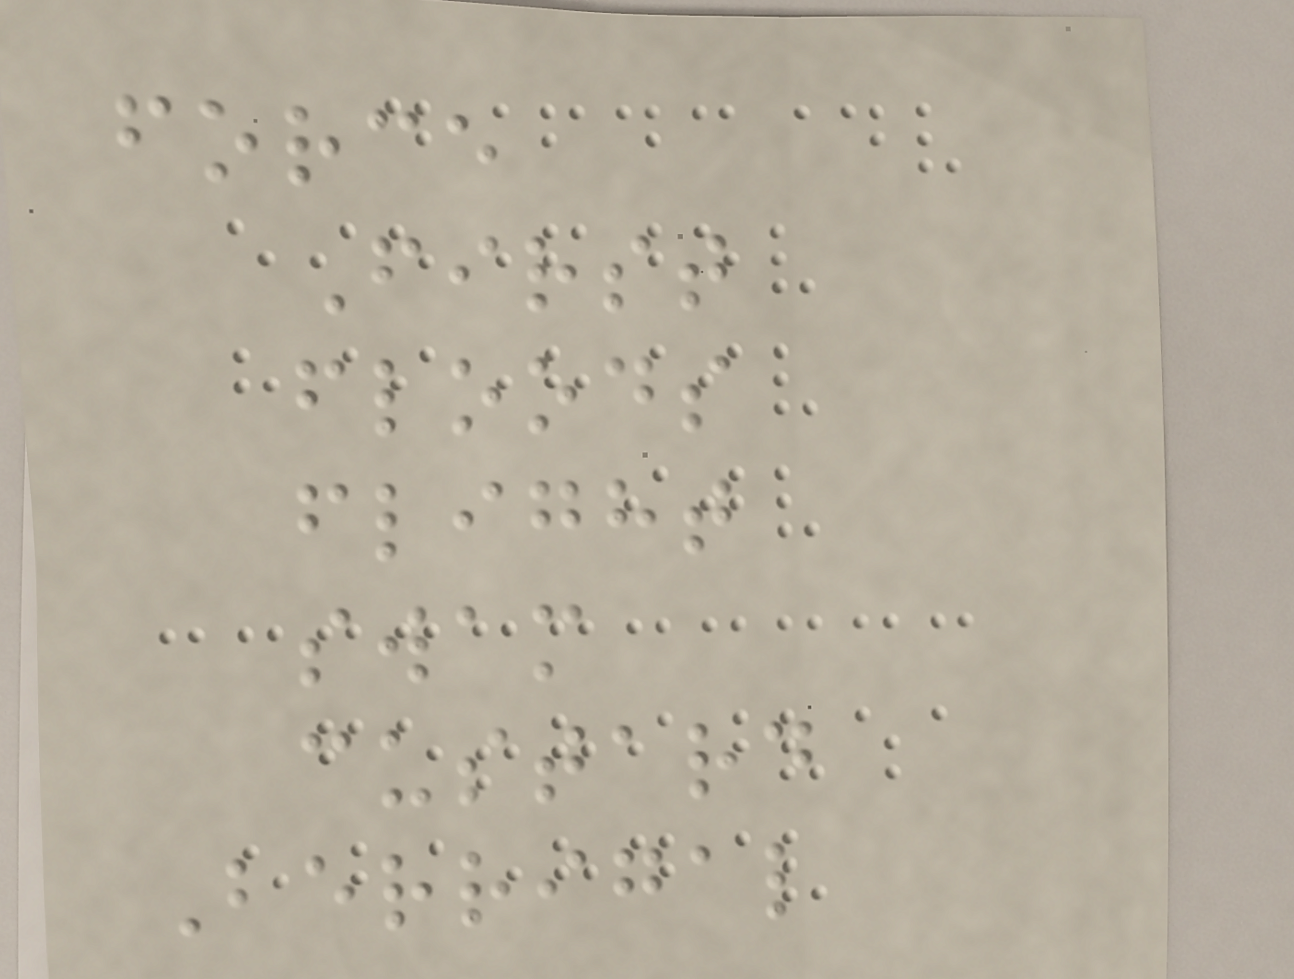force
First
floods
flight
swam
custard
Berrigal
